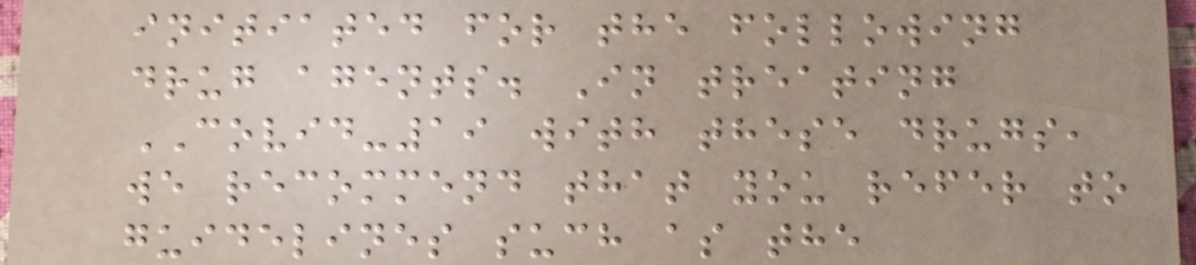initiated for the following
drug agents. In treating
COVID-19 with these drugs,
we recommend that you refer to
guidelines such as the
